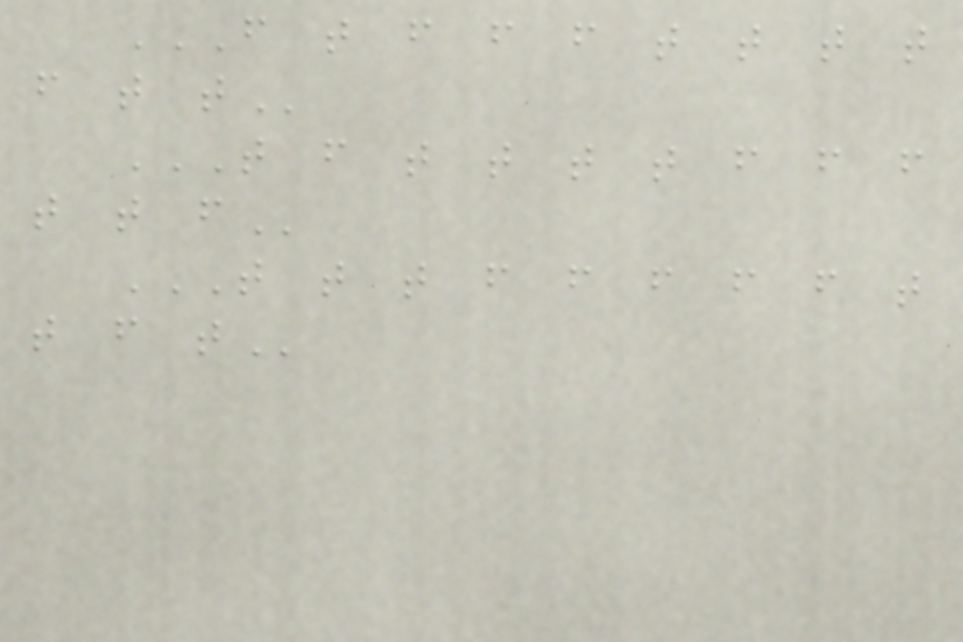F T F F F T T T T
F T T
T F T T T T F F F
T T F
T T T F F F F F T
T F T
